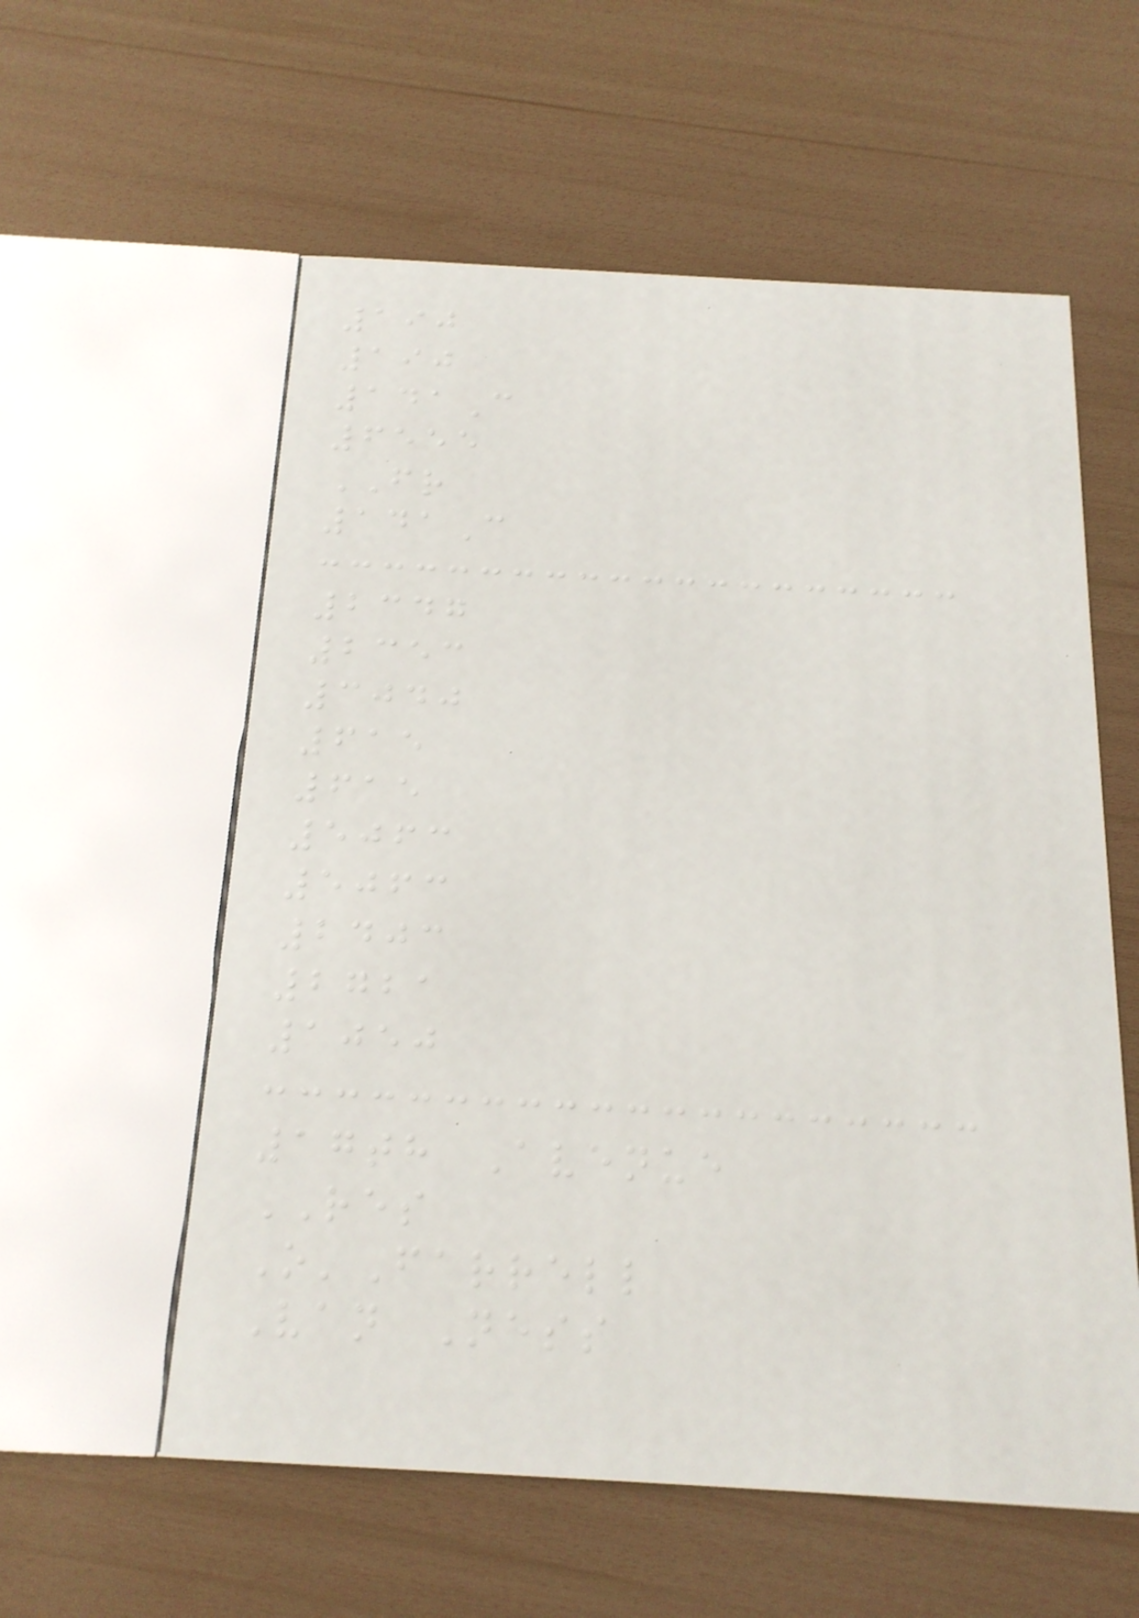190
190
141C
6555
FR
141C
2347
2353
3040
615
615
5063
5063
2403
2721
1050
17th Avenue
RES
O'Farrell
Van Ness
